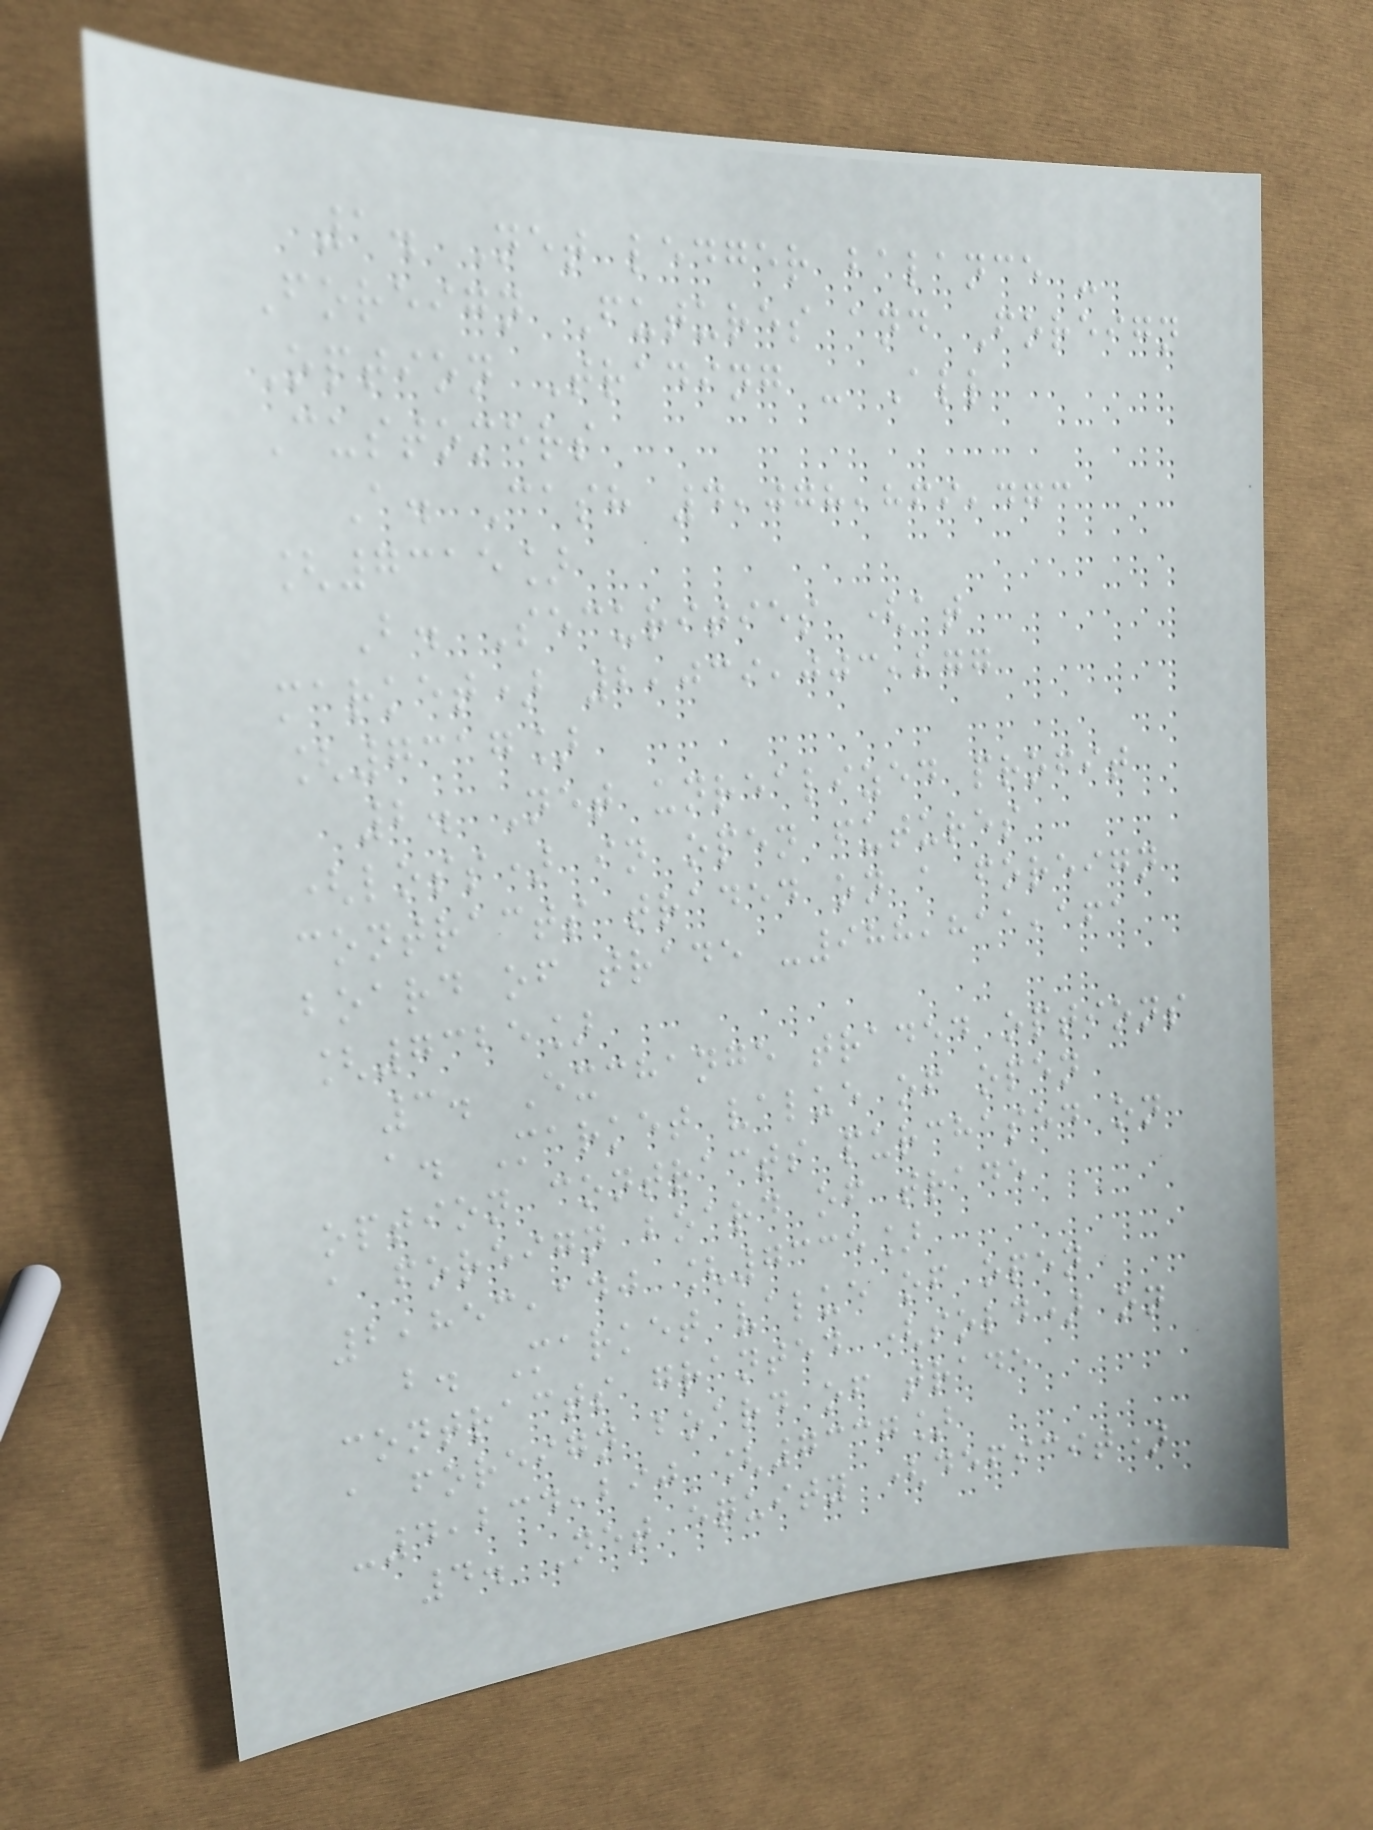1. Net ledger balance -
Foreign Futures and Foreign
Option Trading - All
Customers
A. Cash 4,078,869,473
[7315]
B. Securities (at
market) 2,039,003,277
[7317]
2. Net unrealized profit
(loss) in open futures
contracts traded on a foreign
board of trade -988,811,161
[7325]
3. Exchange traded options
a. Market value of open
option contracts purchased on
a foreign board of trade
2,853,140 [7335]
b. Market value of open
contracts granted (sold) on
a foreign board of trade
-4,234,290 [7337]
4. Net equity (deficit)
